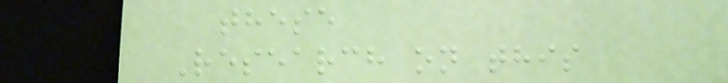these
Research on this
